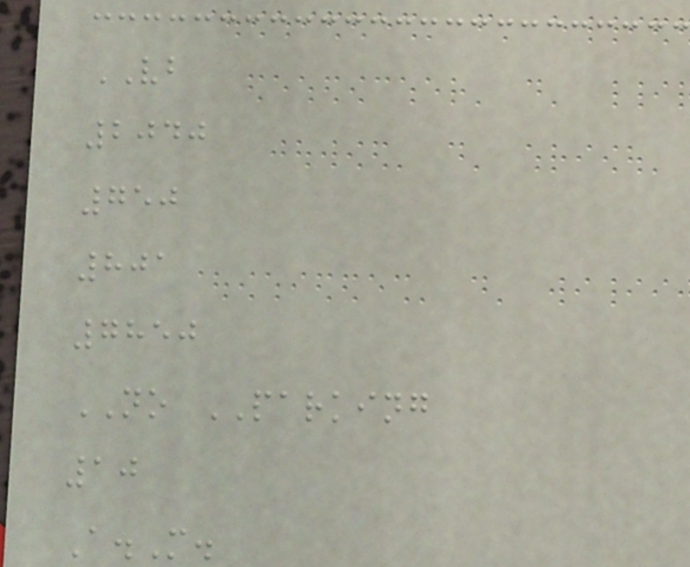VB
2040
750
801
7850
NO PARKING
10
A.M.
